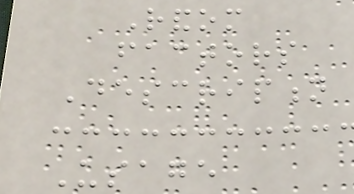Random
factors
Description
Usage
